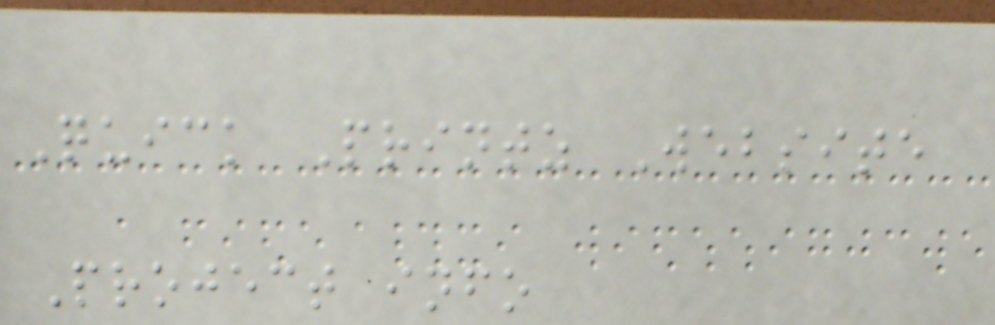Quick Printz Website
Project info
